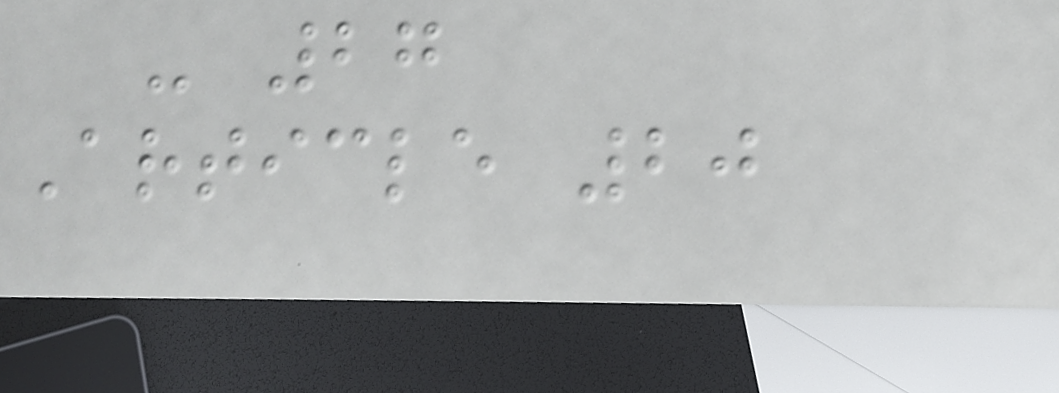- 27
Article 20
